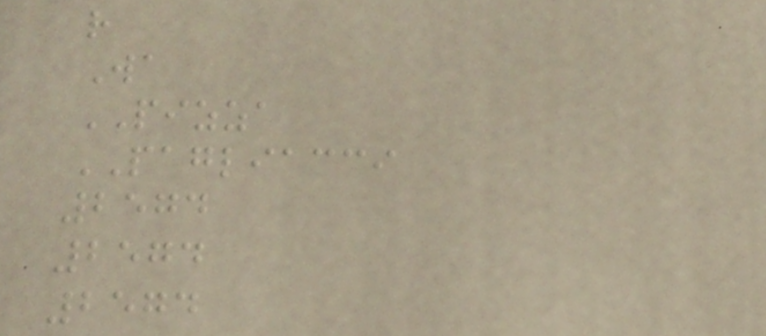r
Wa
PIZZA
PAGLIACCI
2574
2574
2574
